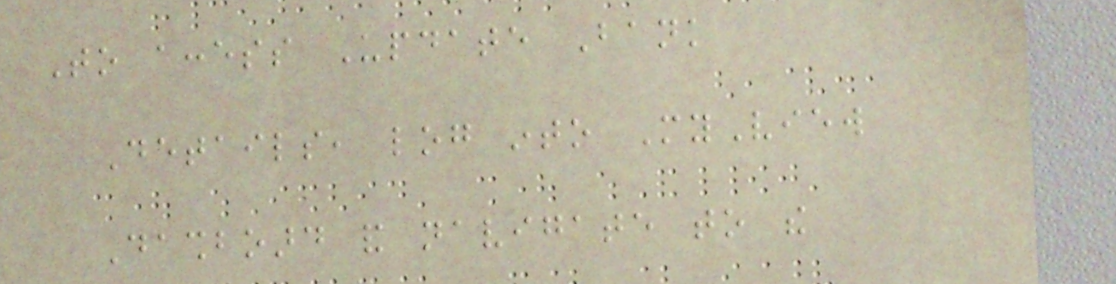To access Update Bank
Details, log into MyView
Dashboard and navigate to the
